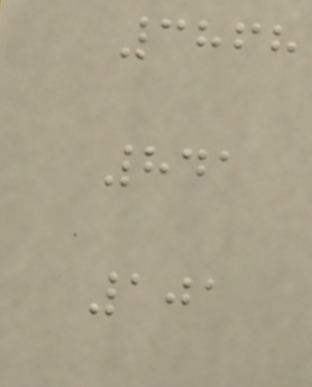3868
841
101
